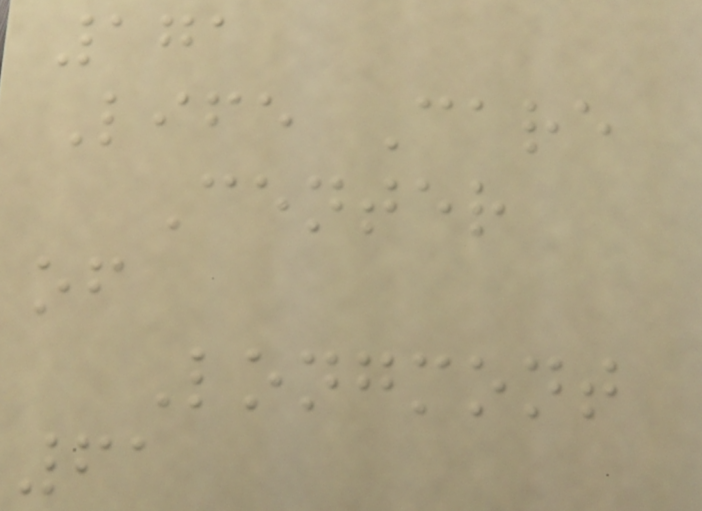171
Life Care
Center
of
Longmont
61
